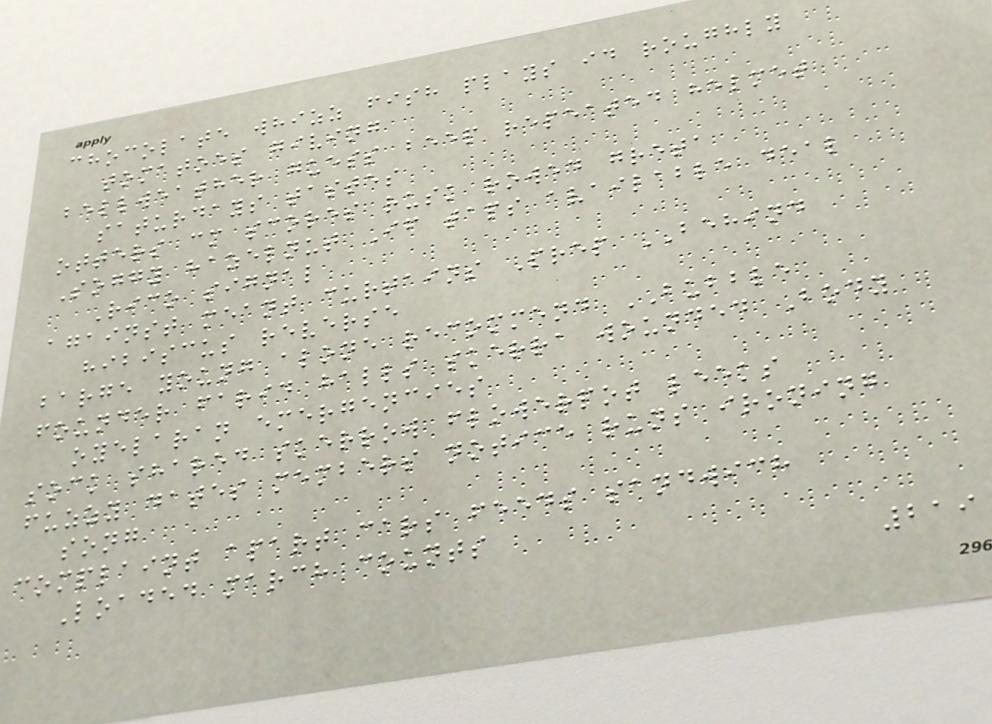chocolate whizz fish plays id roughly
tomatoes giving
bellweather guess beep repeated helmet
saturdays tastes
otters cm scores rusk rowed greta
Soggy hazelnut If taps available deal
Rico signal
against meant curtains Prep BEHIND
hibiscus reverse
barge young alone recommend BUBBLE
founder farid halls skerra wounded Body
oyelaran emergencies
sock shared skerrow flowerpot leeks
fuzzy dates members notice runs ironing
song
complaint apart cars feeds sandwich
Loaded march counts
219
